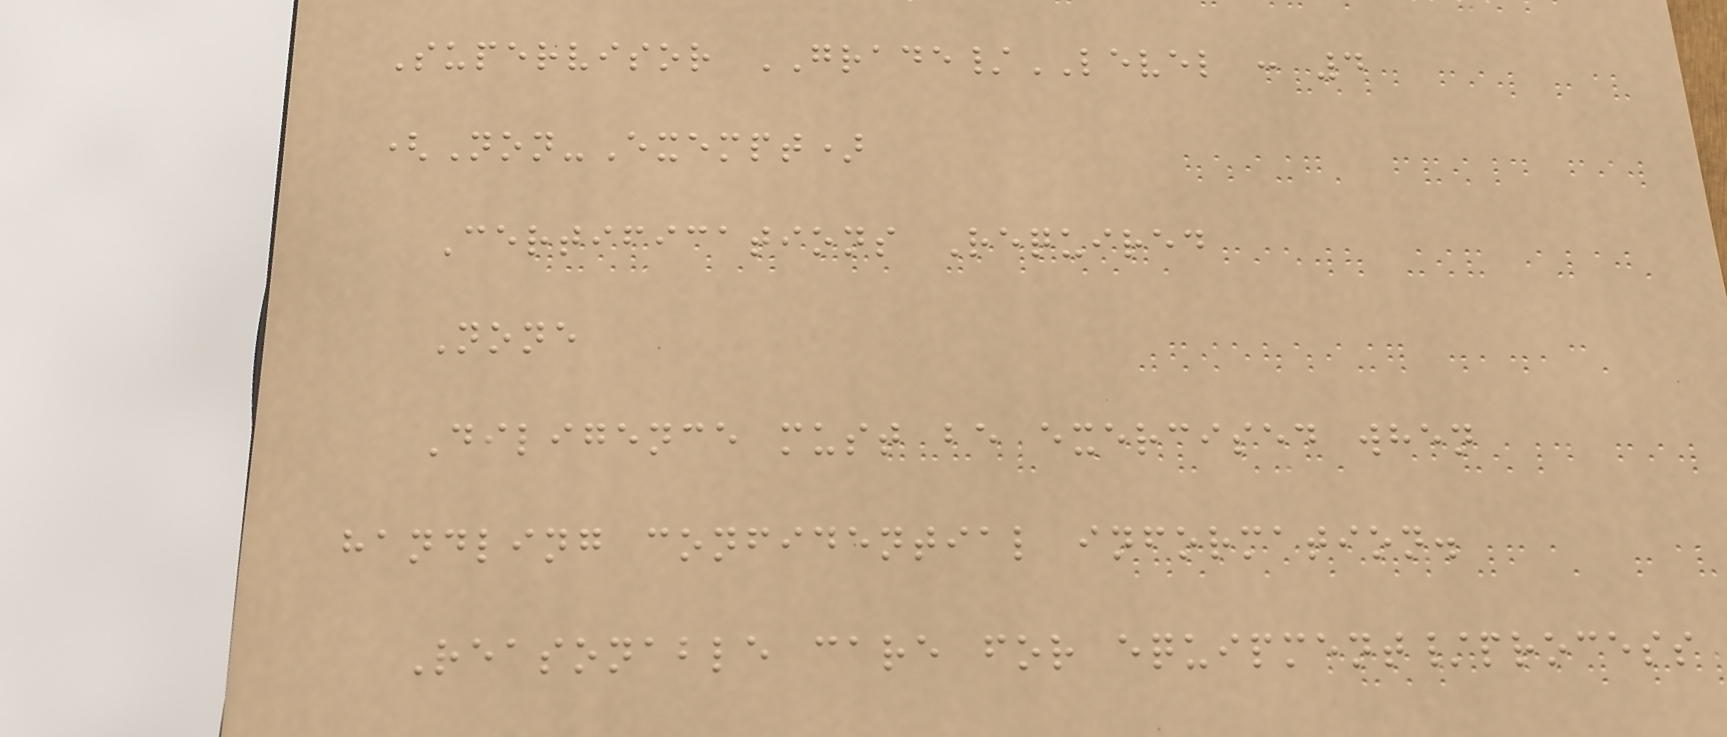Supervisor GRADE/LEVEL : 4
(Non-Exempt)
Certifications Required
None
Diligence must be exercised when
handling confidential information.
Reasonable care for equipment/process
